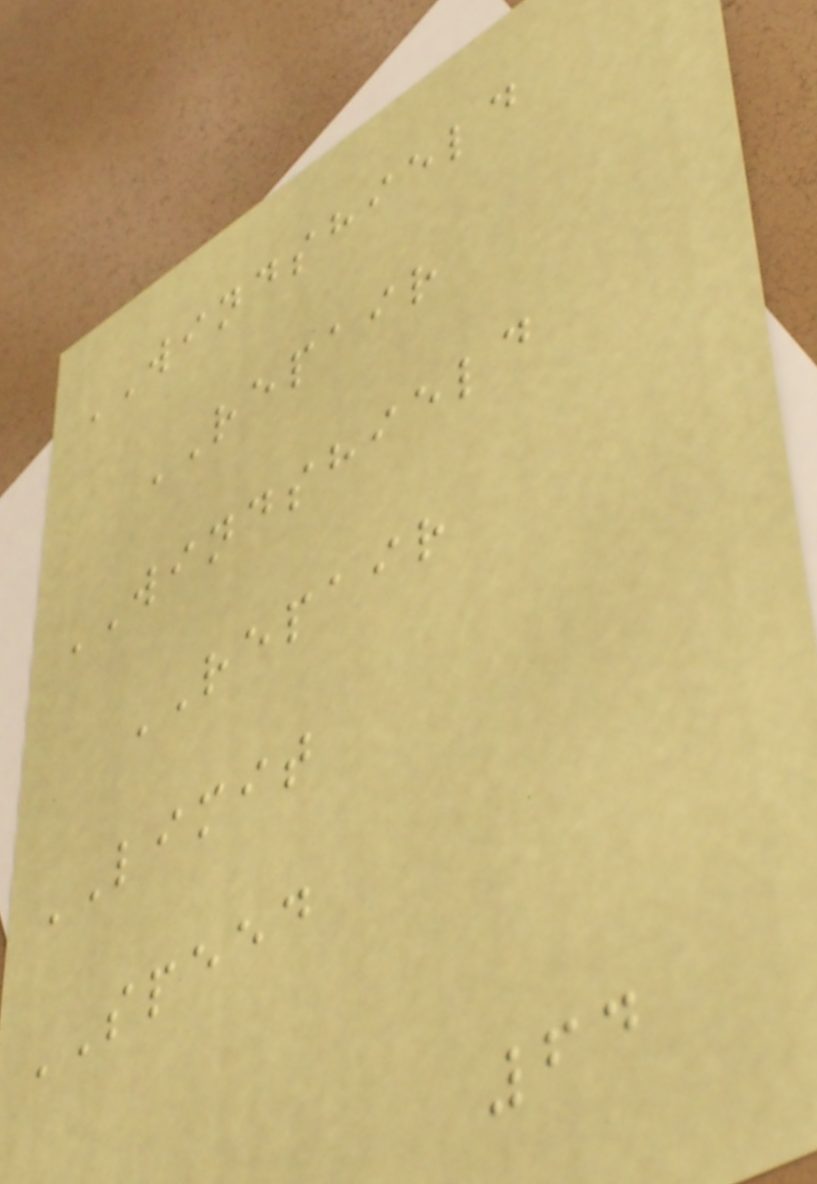WINDSHIELD
REPAIR
WINDSHIELD
REPAIR
LIMIT
SPEED
64
